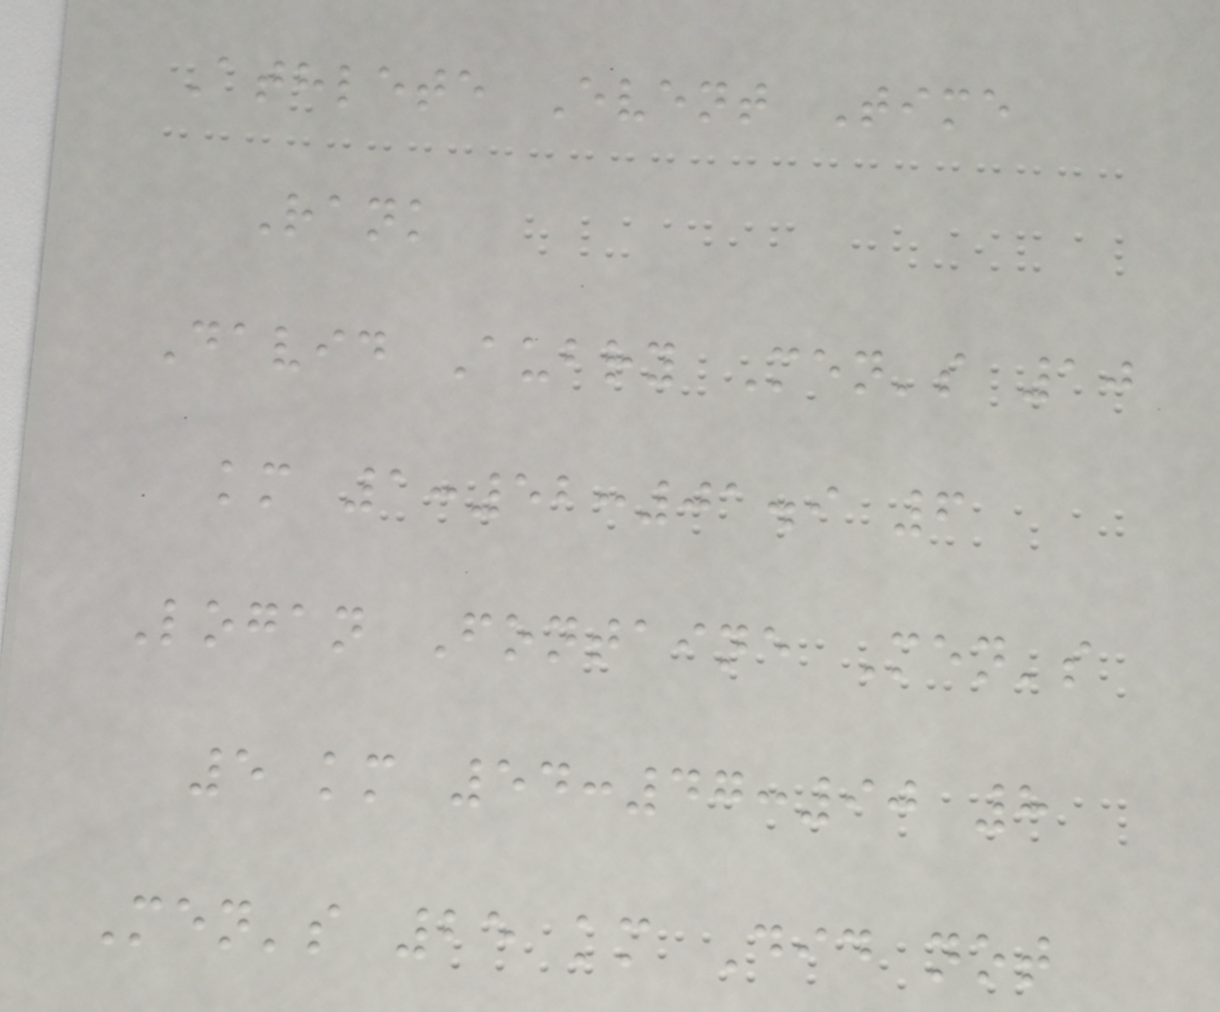Athlete Event Time
Rank
David Aubry Men's 10
km 1:52:01.9 6
Logan Fontaine Men's
5 km 54:47:90 8
Men's 25 km Did not
